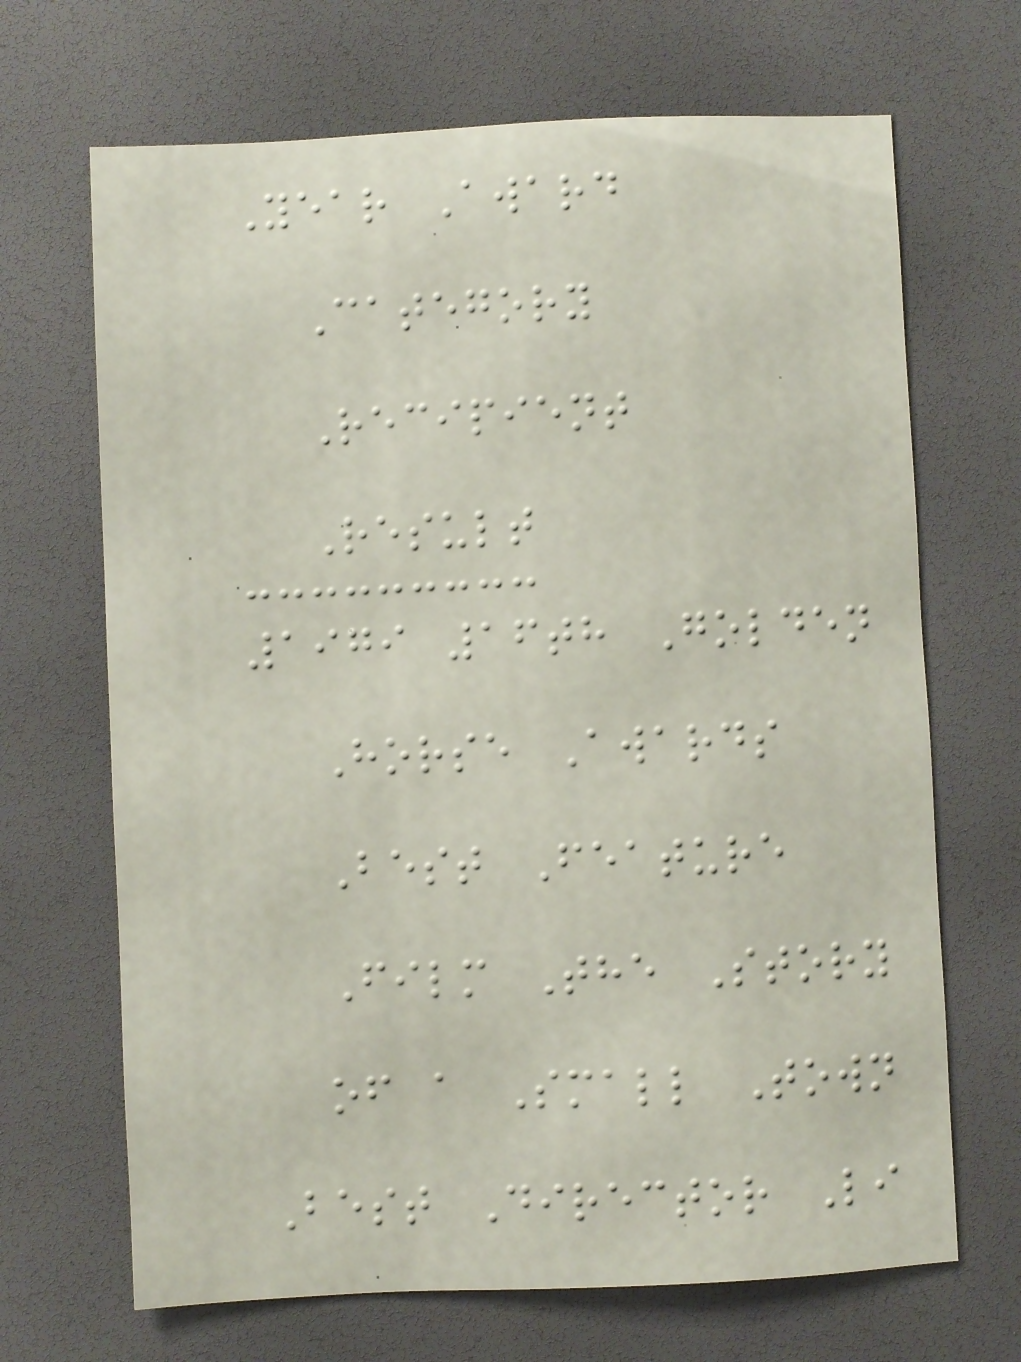Year Award
Category
Recipient
Result
1979 16th Golden
Horse Awards
Best Feature
Film The Story
of a Small Town
Best Director Li
